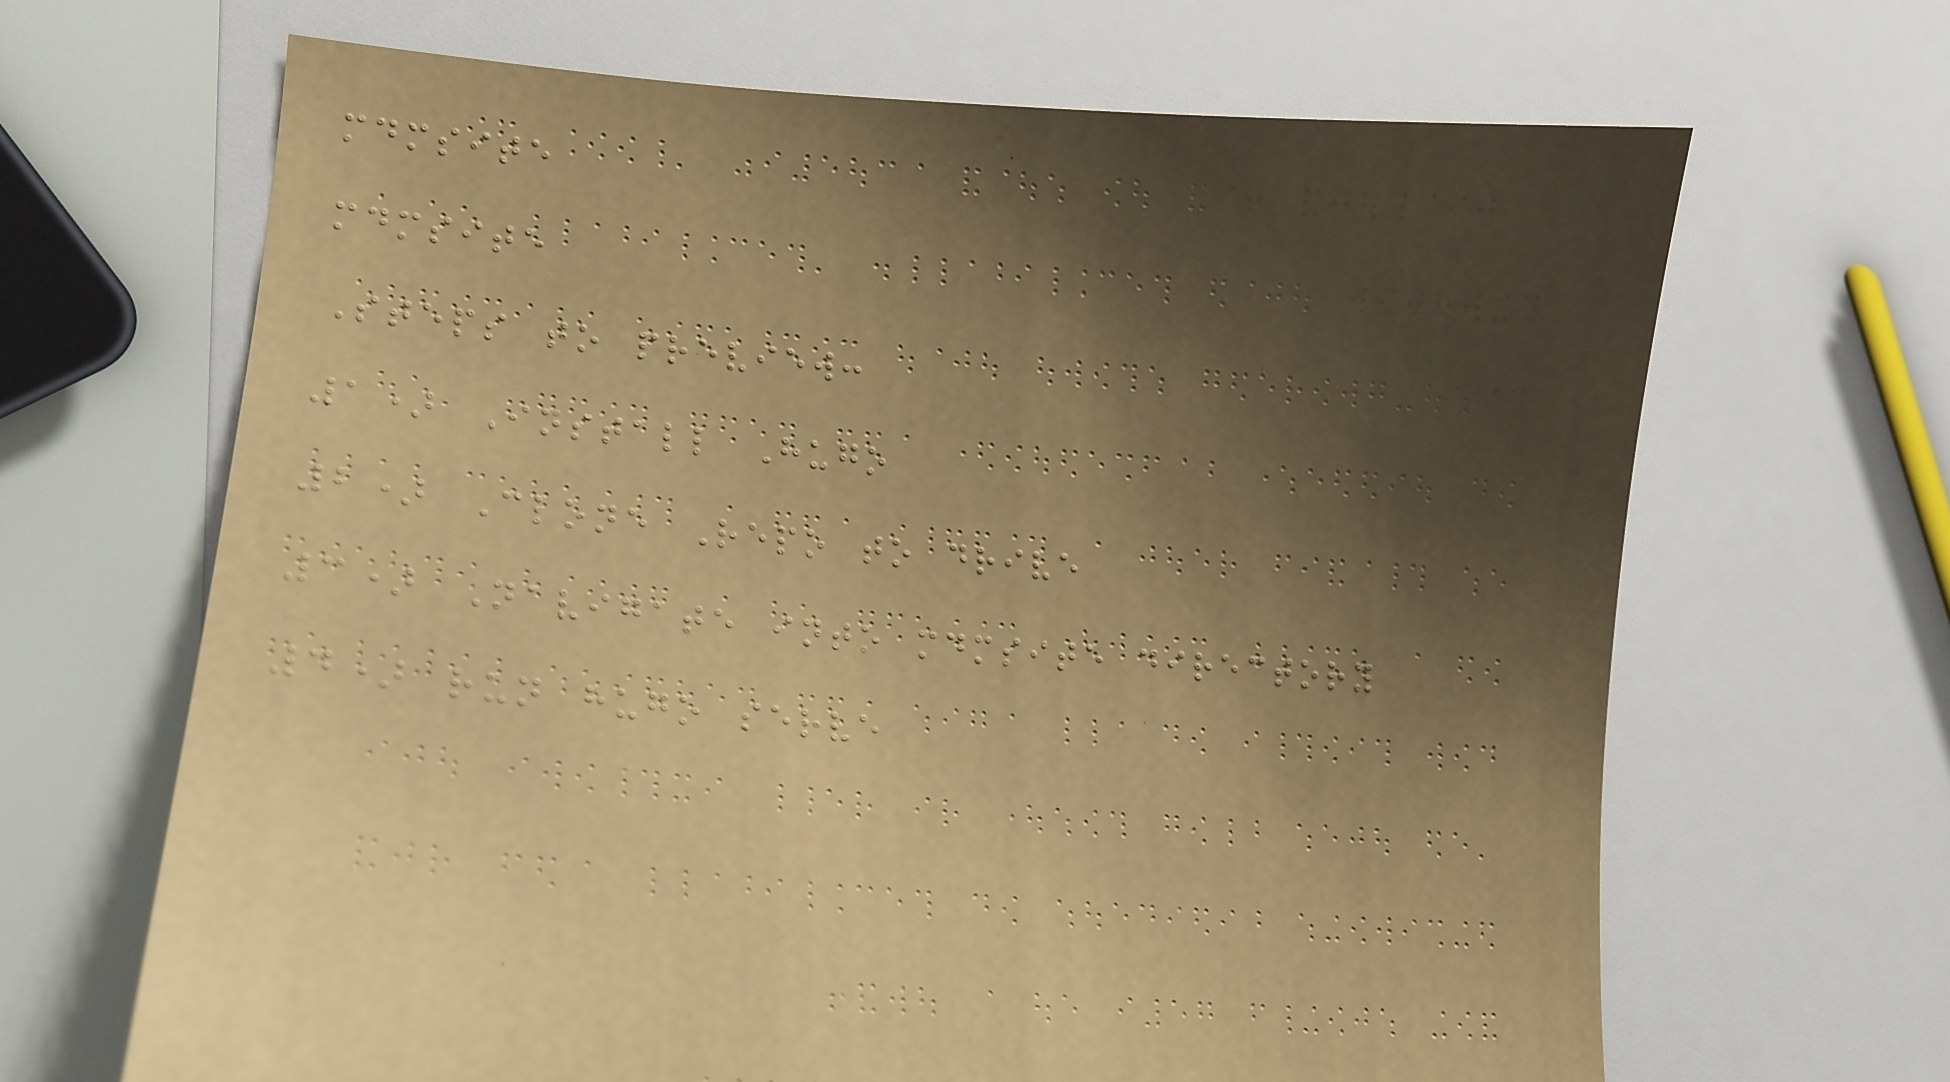mdmsite
mdmsite
Steps to preview:
1) Install Hugo
2) Clone Repo to drive
3) Navigate into mdmsite directory
4) run hugo serve
